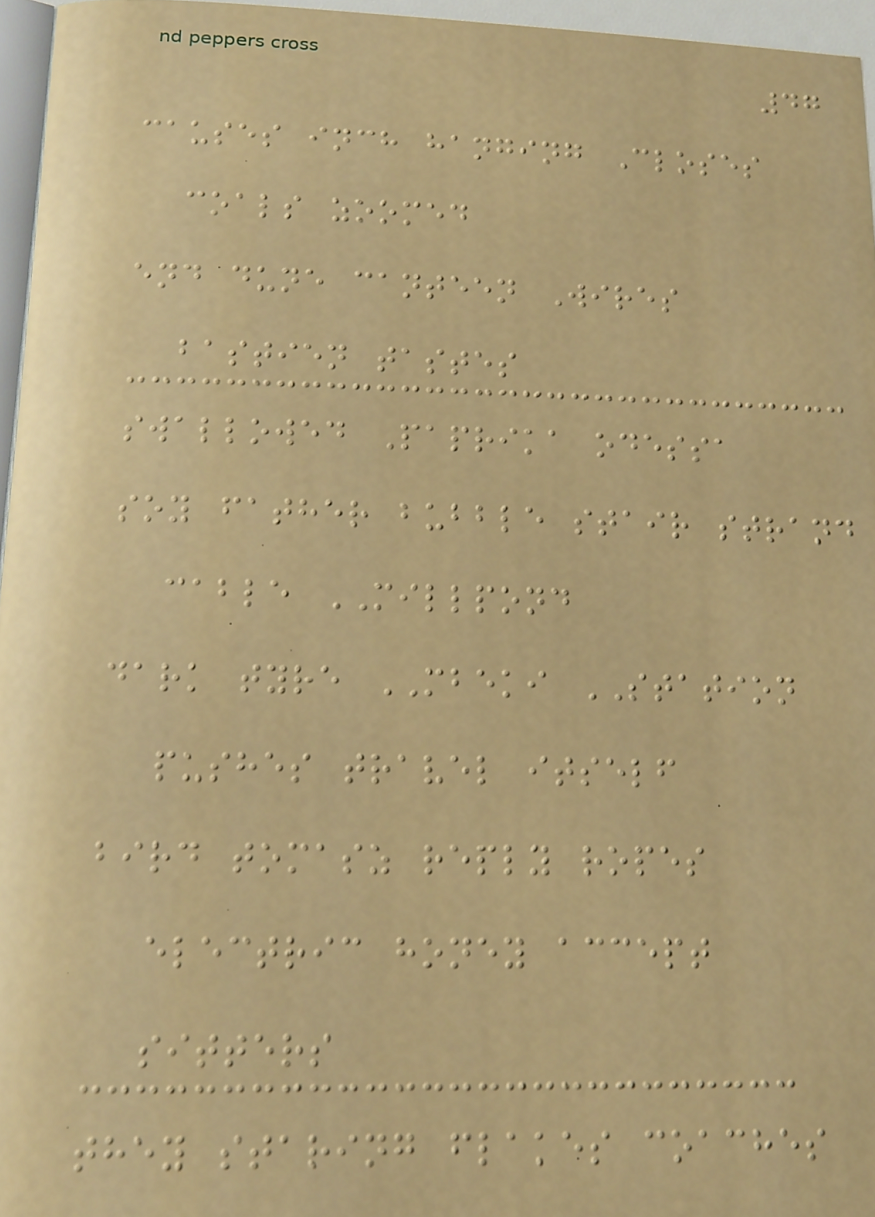47
causes inch hanging Closes
coals zoomed
end dune canteen Wires
bastien tastes
swallowed Paprika odessa
soy father bubble stair strand
cable MILLPOND
dark tyre MBEKI STATION
pushes travel itself
bird tomasz reply ropes
electric honey accept
sitters
they staring flakes coaches
